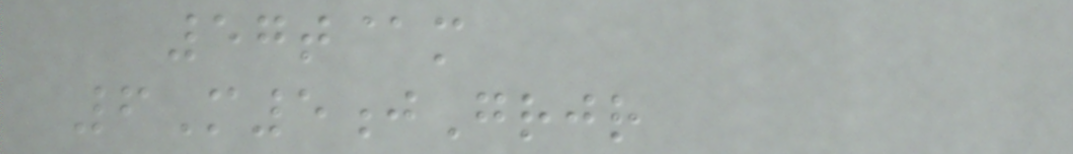57t@m
6M5jGrjr
